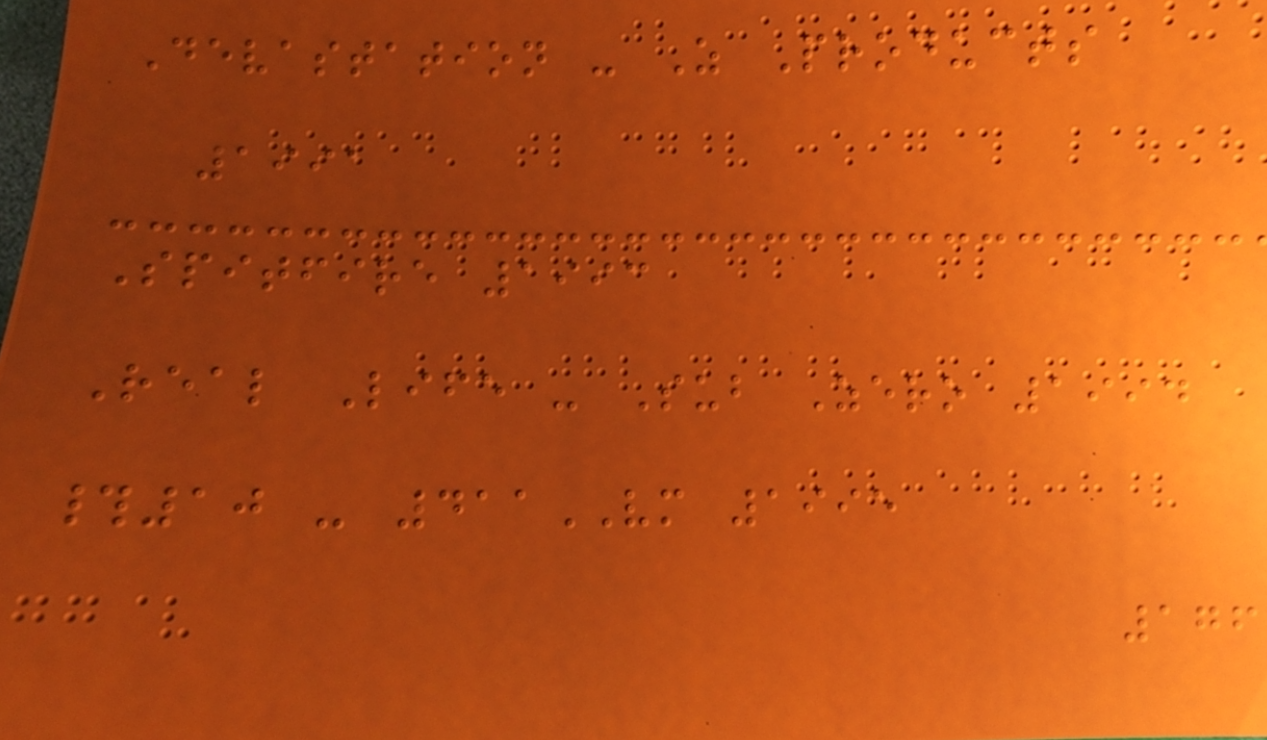Devastation - Z Products
1991
Spitfire 1993
Real Life - Sub Zero 1994
#10 - 411VM 1995
176
